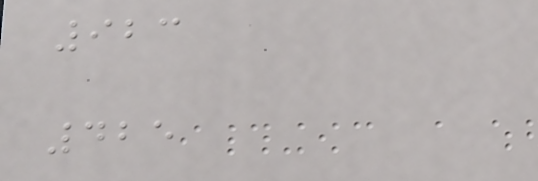923
425
